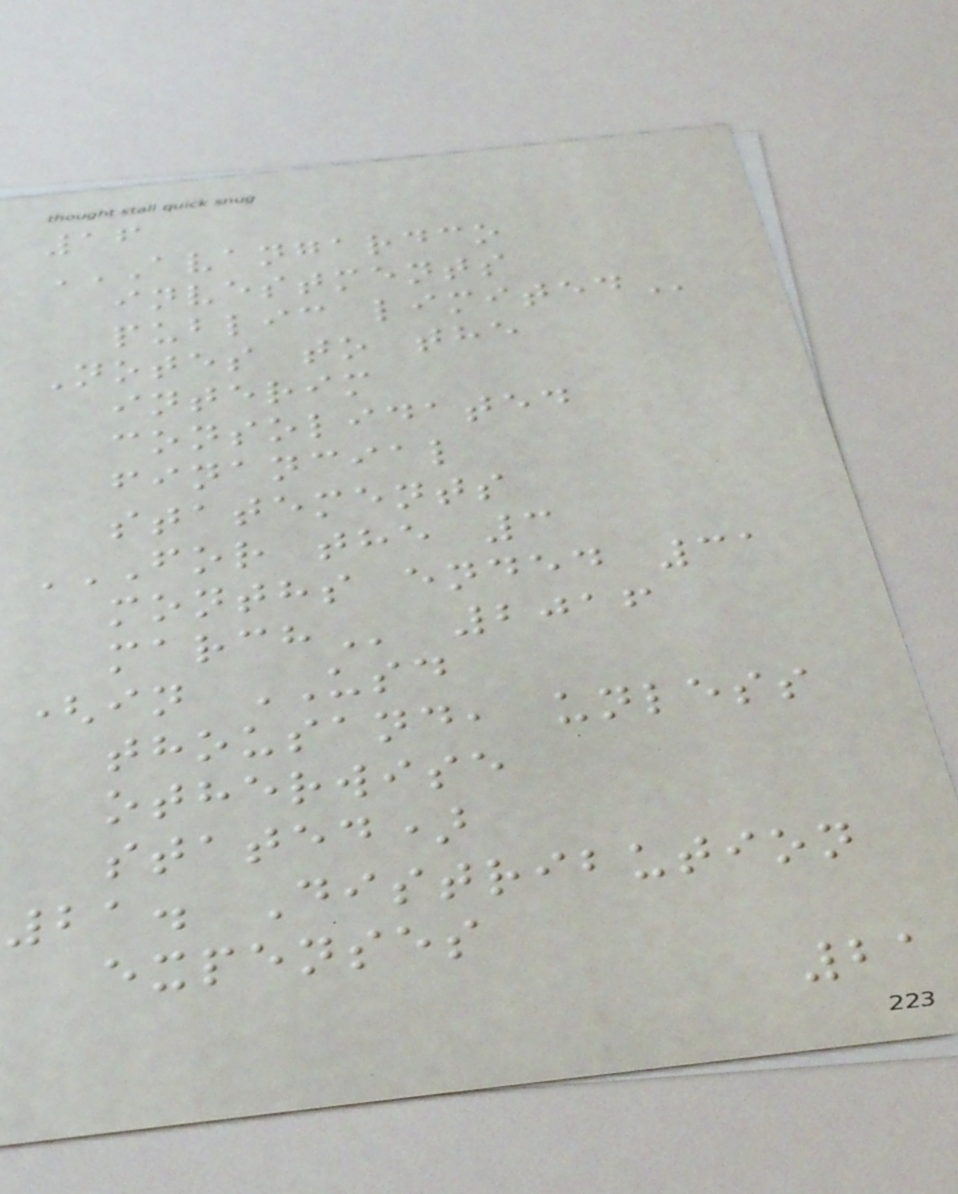16
AVANGARDCO
INVESTMENTS
PUBLIC LIMITED
Notes to the
interim
consolidated
financial
statements
FOR THE 3
MONTHS ENDED 31
MARCH 2016
(in USD
thousand, unless
otherwise
stated)
21. Distribution
expenses
21
